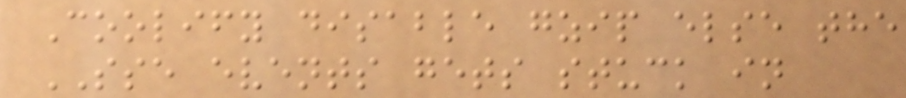Coolify disable gzip else the
SSE events gets stuck in
